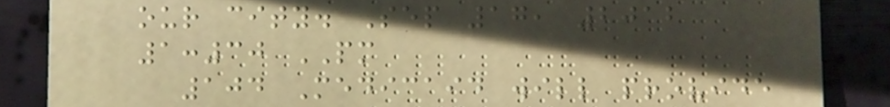our city. Sep 17, 2012
1:30 PM
104 Medicaid will provide
